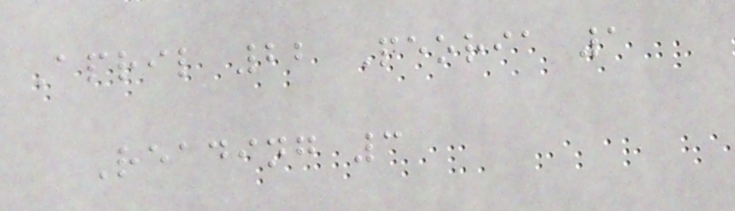April 22 Peoria 1
Reading 3
